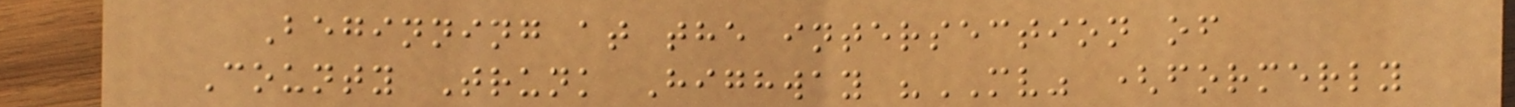Beginning at the intersection of
County Trunk Highway "MV" (formerly
